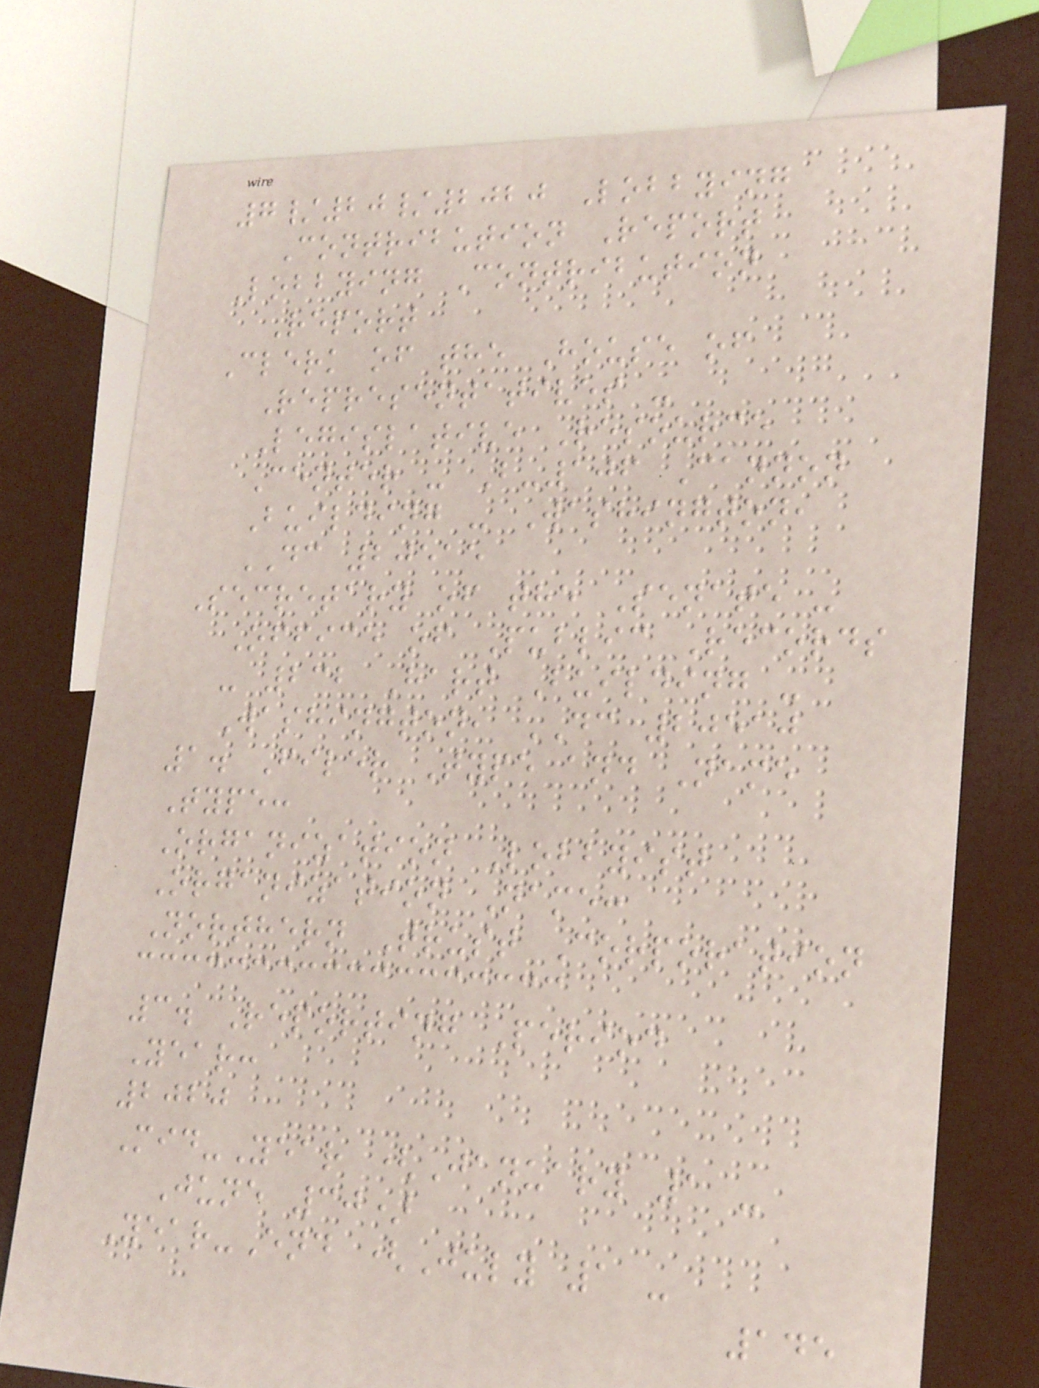7/20/2020 Lobbying
Contribution Report
Lobbying Contribution
Report
Clerk of the House of
Representatives -
Legislative Resource
Center - B-106 Cannon
Building - Washington,
DC 20515
Secretary of the Senate -
Office of Public Records
- 232 Hart Building -
Washington, DC 20510
1. Filer Type and Name
Type:
Organization Lobbyist
Organization Name:
Northern Trust Corporation
3. Reporting Period
Year:
2020
Mid-Year (January 1 -
June 30)
Year-End (July 1 -
145
